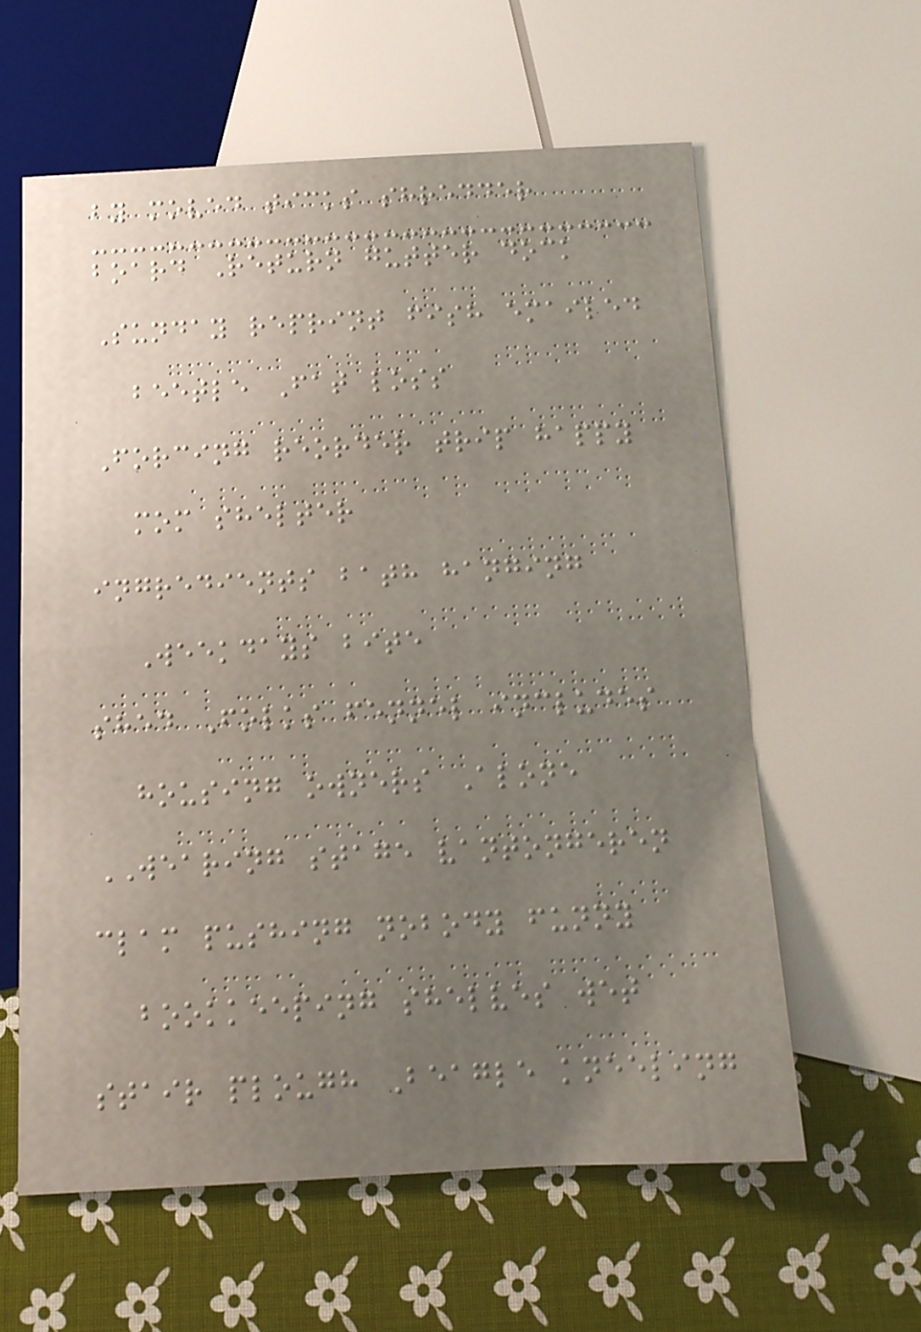by moved ticks shredder
board Return gutter dock
Sunday reprint fish emailed
beetle Fat loss
Forcing reorder trip happy
mom shelter
ingredients bath hanging
Weekdays bite
shed Folks fennel includes
housing owners Alone
WEARING stage vantongeren
clam pushing nobody funny
bookkeeping shelves wet
stair plough Beagle kneeling
